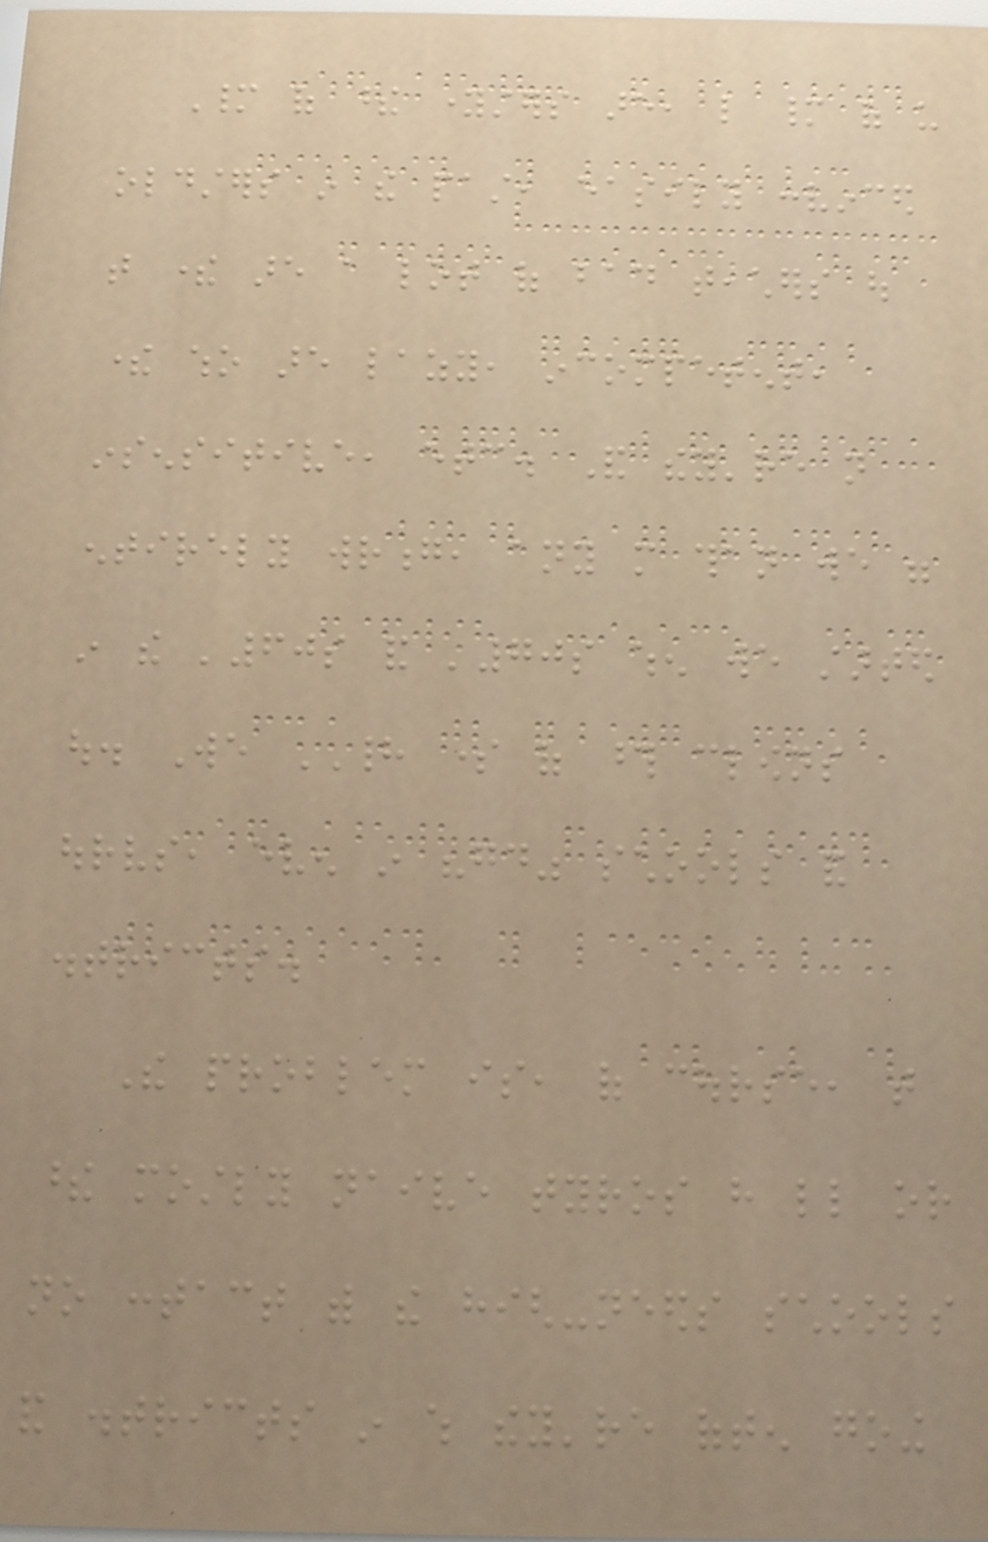Many of these youngsters are, like many of us
oldsters in the past, easily convinced
that there are a lot of bad teachers out
there who are lazy, incompetent,
insensitive, etc. And they're not
entirely wrong, any more than we were
in the '60s and '70s when we started
out. We HAD some of those clowns
ourselves, even in "good" schools and
districts.
The problem is, of course, that
these mostly naive tyros have little or
no contact with the high-needs schools
and districts in which they're often going
